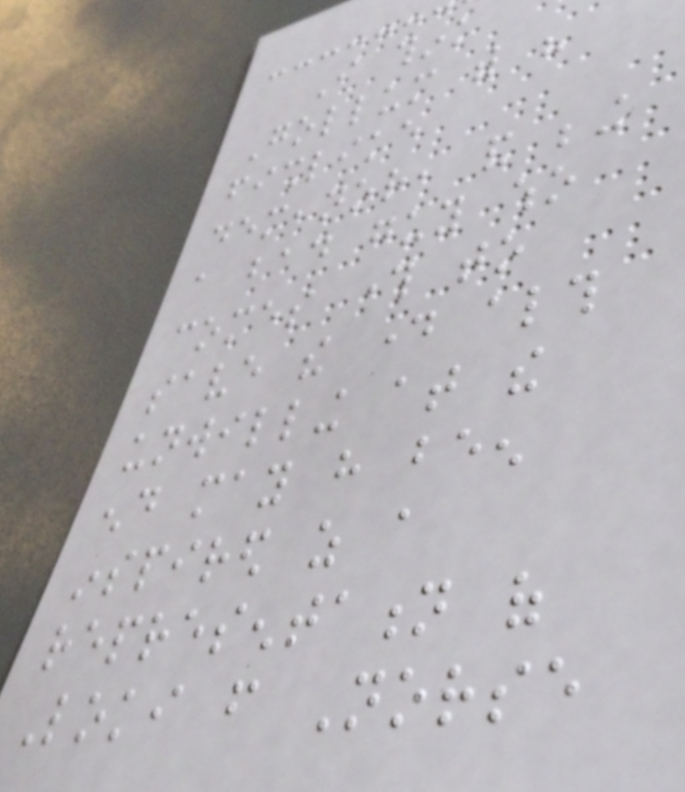I think
Gollum with his
fishlike
demeanor, and being
a bad guy who
comes through to
save the day although
unwilling at the
end may have been
inspired as a
representation of
Loki from Norse
